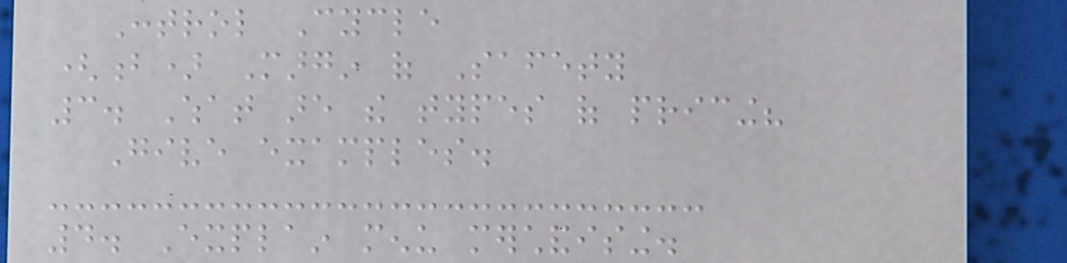Control Cycle
(b) Margin of Safety
3. What are the types of pricing?
Give examples.
4. Explain menu merchandising.
